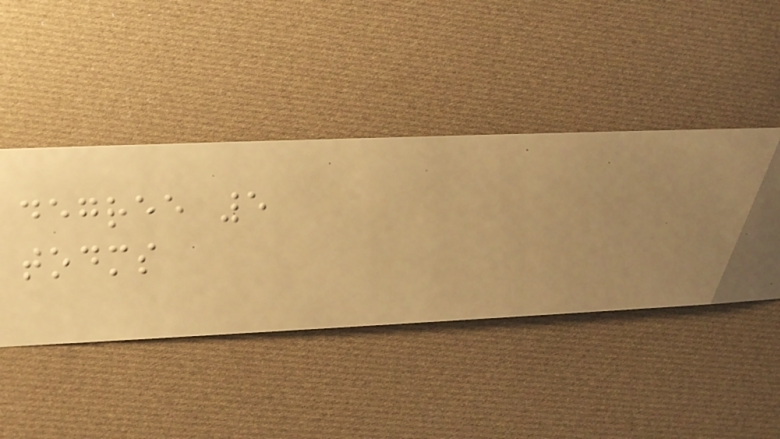degree 5
todms
